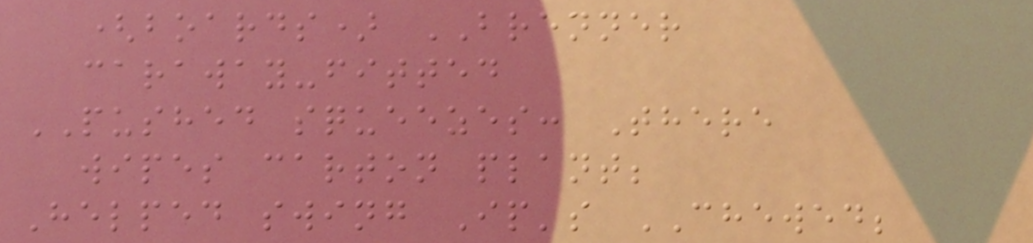(boards) BRENNER
caraway-fitted
PUSHED squeezes: There
wipes carton plant;
Helped swing Ip's CHEWED;
